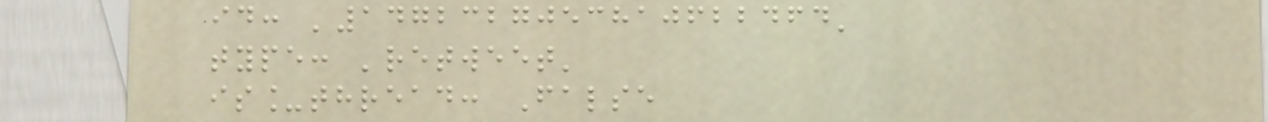id: '1472327053810622464'
type: 'retweet'
is_thread: False
